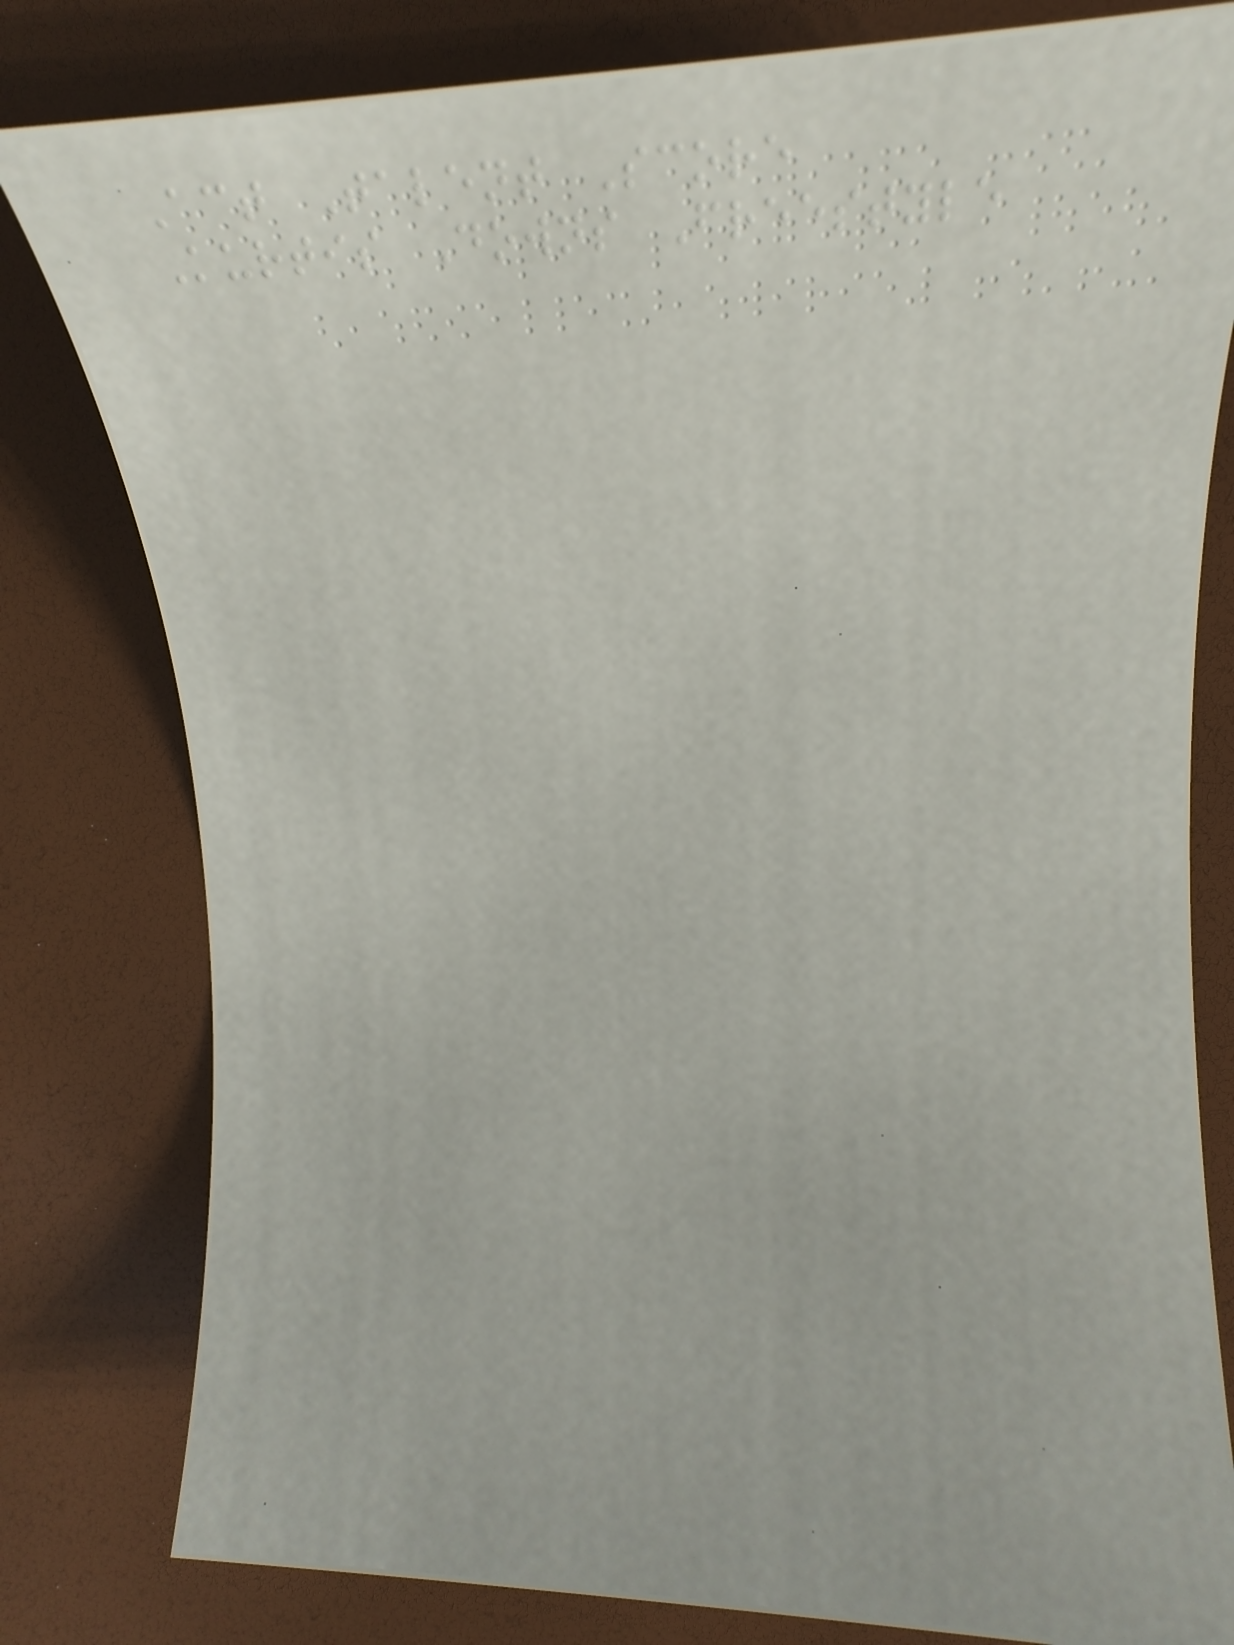Act Talent Score
Kurtis Downs Freestyle
